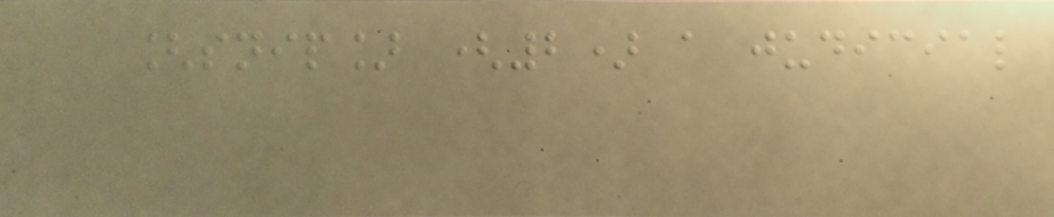[snip] (2) a judicial
